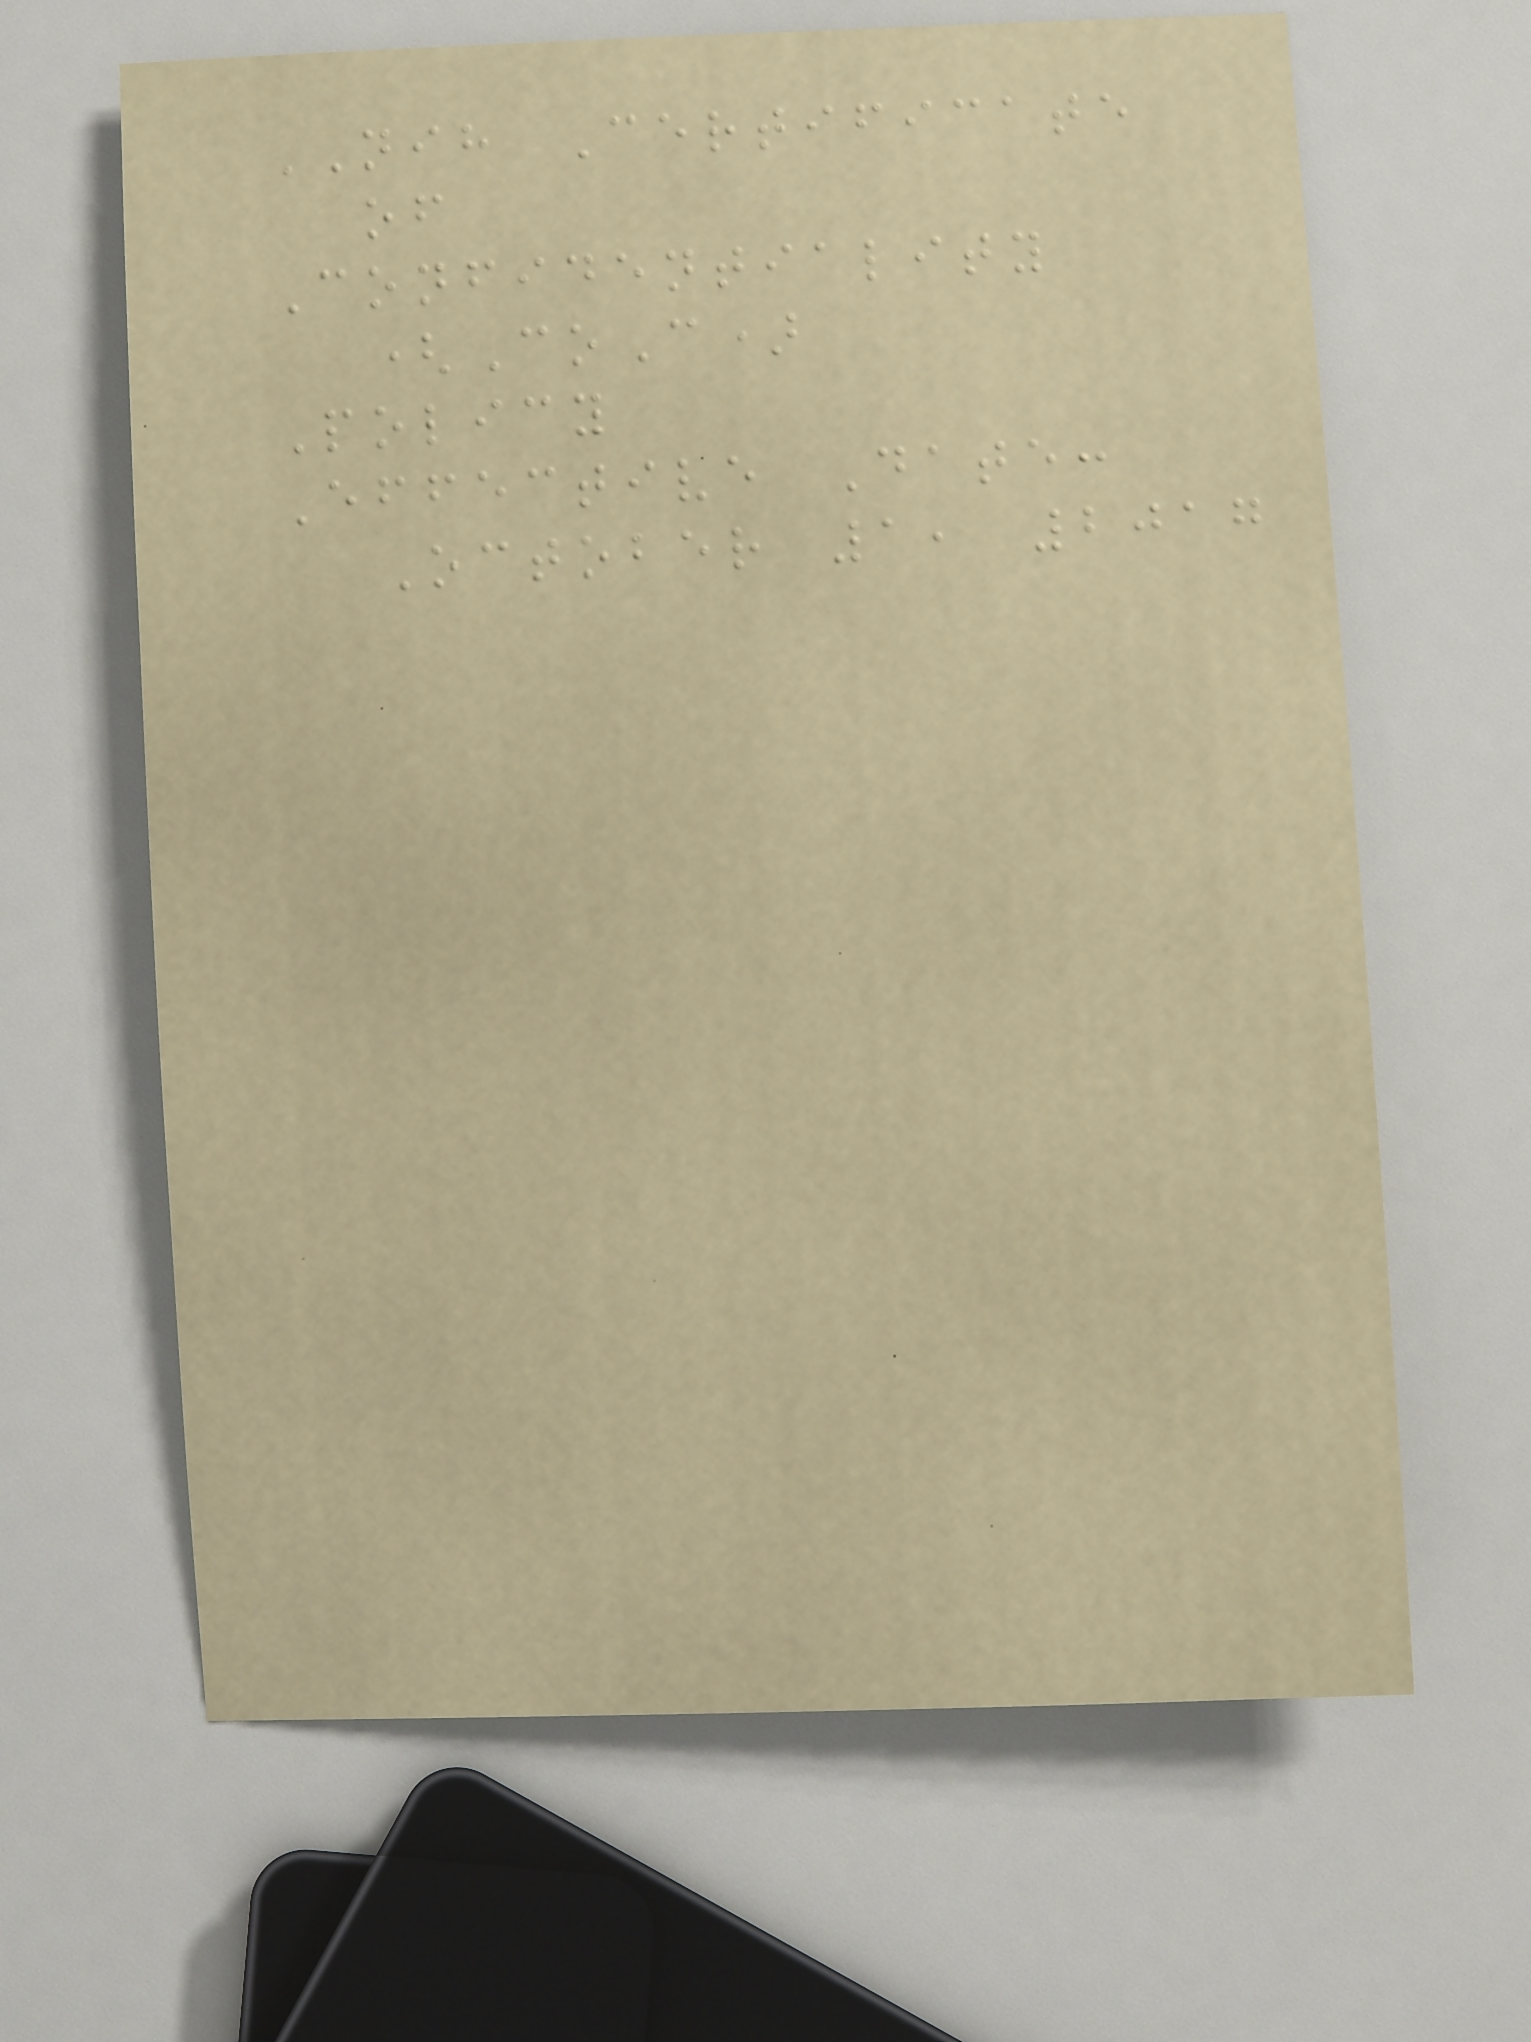NIH Certificate
of
Confidentiality
(CoC)
Policy
Effective Date:
October 1, 2017
